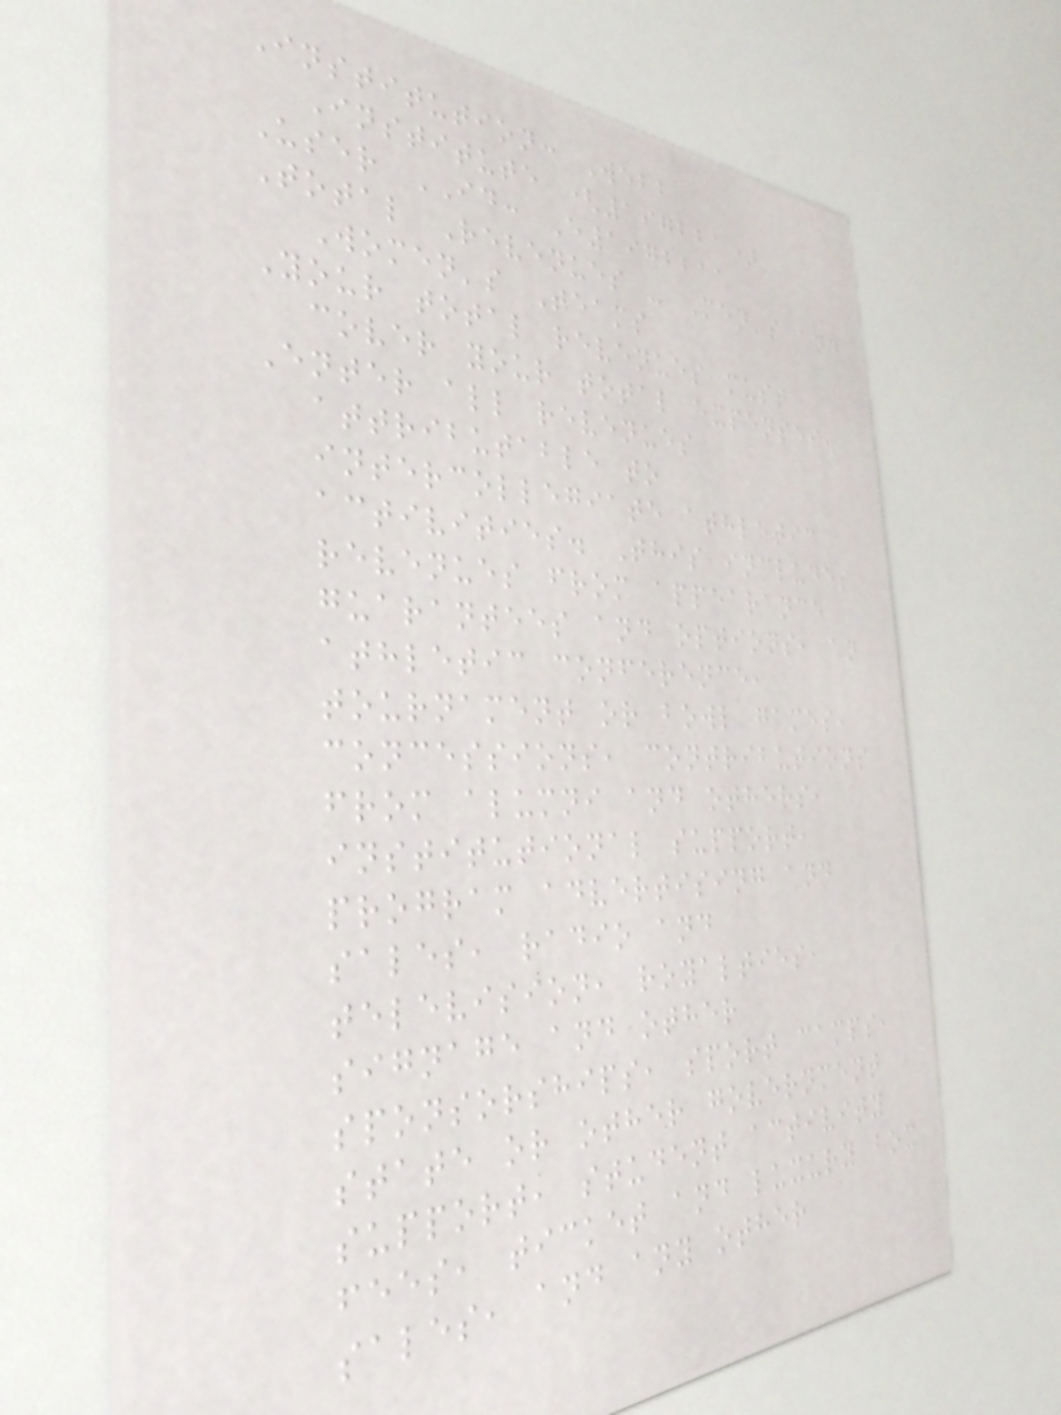Institution: Webb
Institute (197221)
User ID: E1972211
Total Revenues - Men's and
Women's Teams
Your total revenues must
cover your total expenses.
Enter all revenues
attributable to
intercollegiate athletic
activities. This includes
revenues from appearance
guarantees and options, an
athletic conference,
tournament or bowl games,
concessions, contributions
from alumni and others,
institutional support,
program advertising and
sales, radio and
television, royalties,
signage and other
sponsorships, sport camps,
state or other government
support, student activity
fees, ticket and luxury box
sales, and any other
